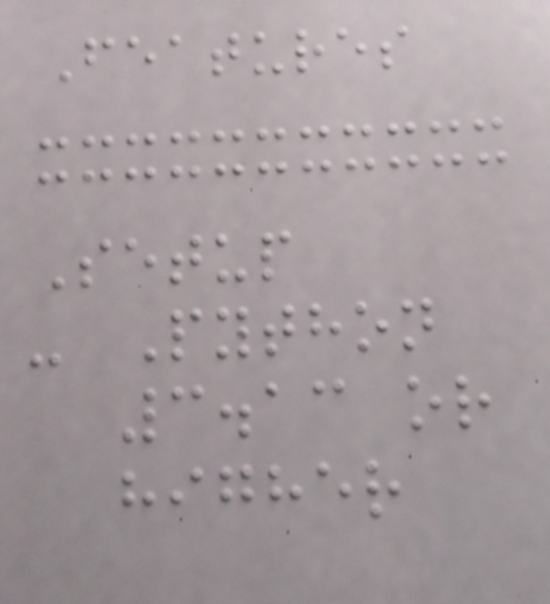Features
Setup
- Python
3.13 or
higher
